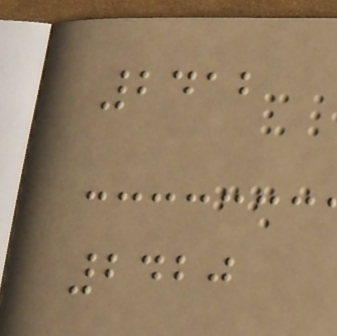2412
2420
